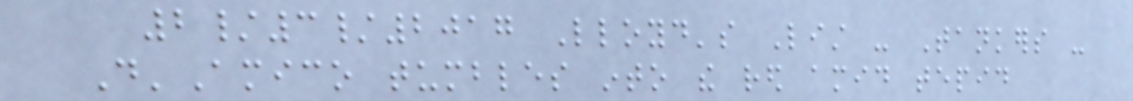2/3/2017 Lloyd's List - Tankers -
D'Amico tumbles into the red amid tepid
